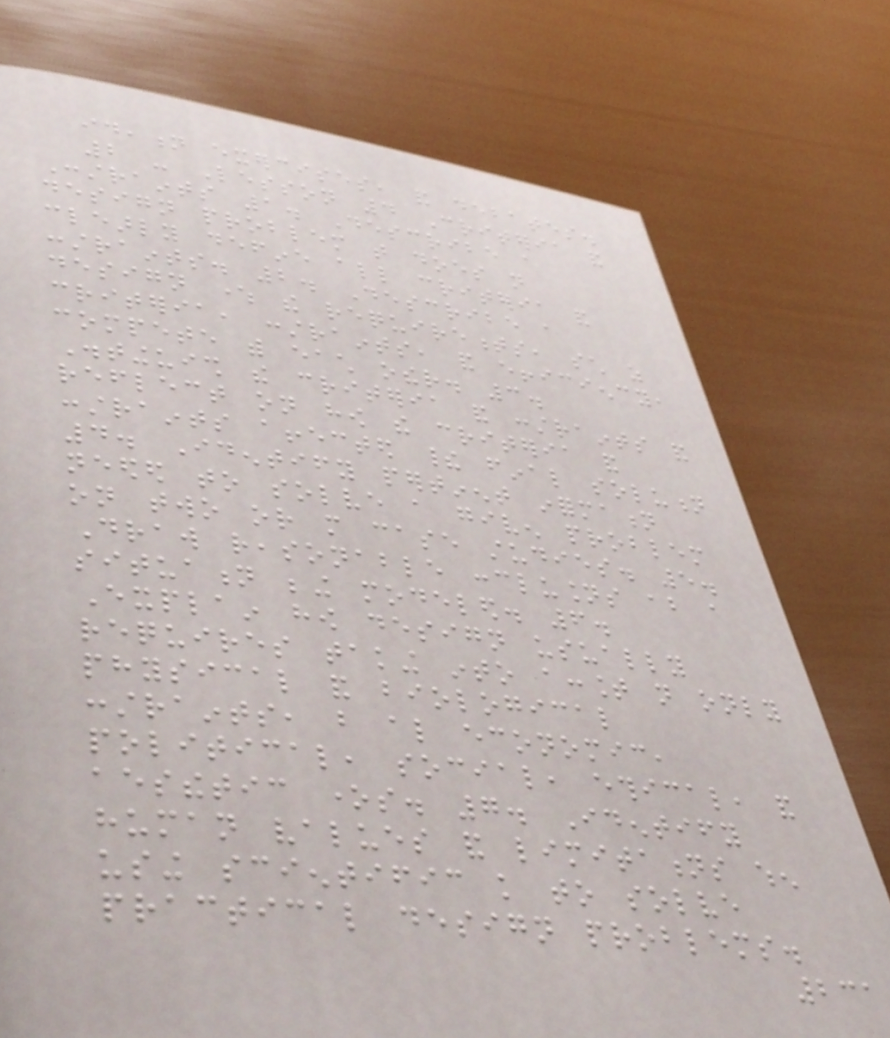ideation exercises, and debates.
2 - Lesson 4 Criteria and
Constraints 1. Describe a
design problem that does not
clearly define all criteria and
constraints. 2. Describe a
design where the requirements, such as
criteria, constraints, and efficiency,
compete with each other. 3.
Distinguish the criteria and constraints and
reflect on how the criteria and
constraints affected their final solution
4. Identify pertinent information
needed to solve a given problem
on two or more case studies. 5.
Draw reasonable conclusions about a
situation being modeled. 6.
Explain how design usually
requires taking into account not only
physical and biological
constraints, but also economic,
political, social, ethical, and
aesthetic ones. 7. Identify
human values and limitations when
using scientific knowledge to solve
practical design problems.
231
